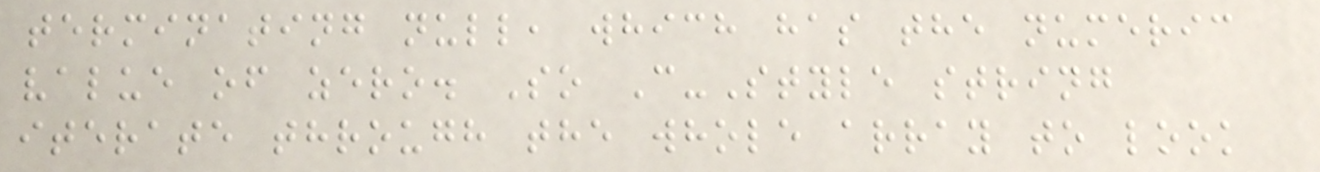terminating null, which has the numeric
value of zero. So C-Style string
iterate through the whole array to look
